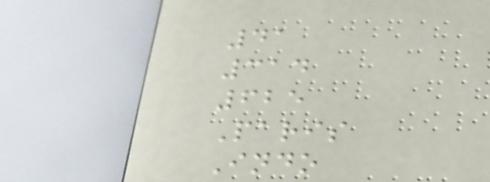41
314
625
Paris
Indo
